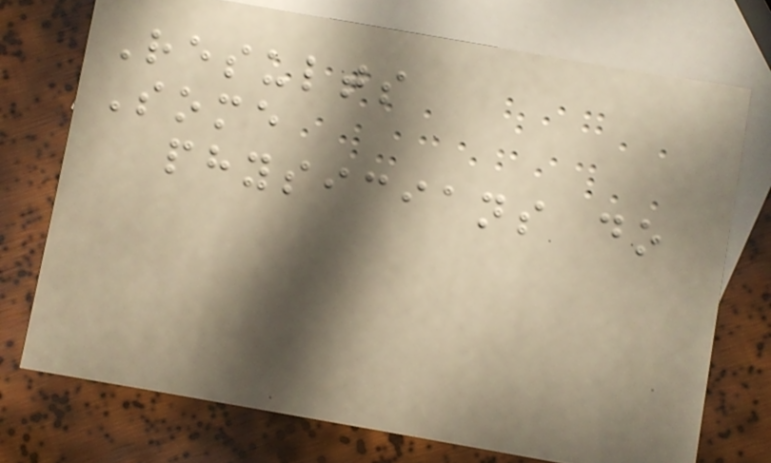Results
Some
physicians do
